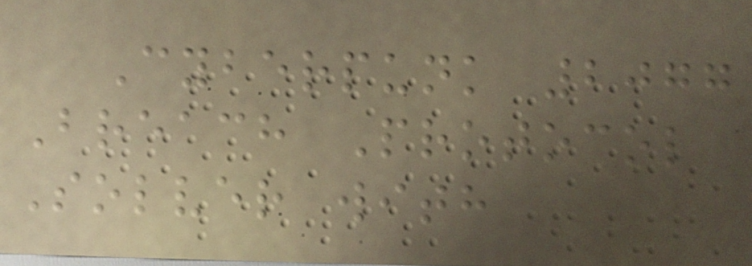Cyberpunk 2077
Breach Protocol
Solver with
